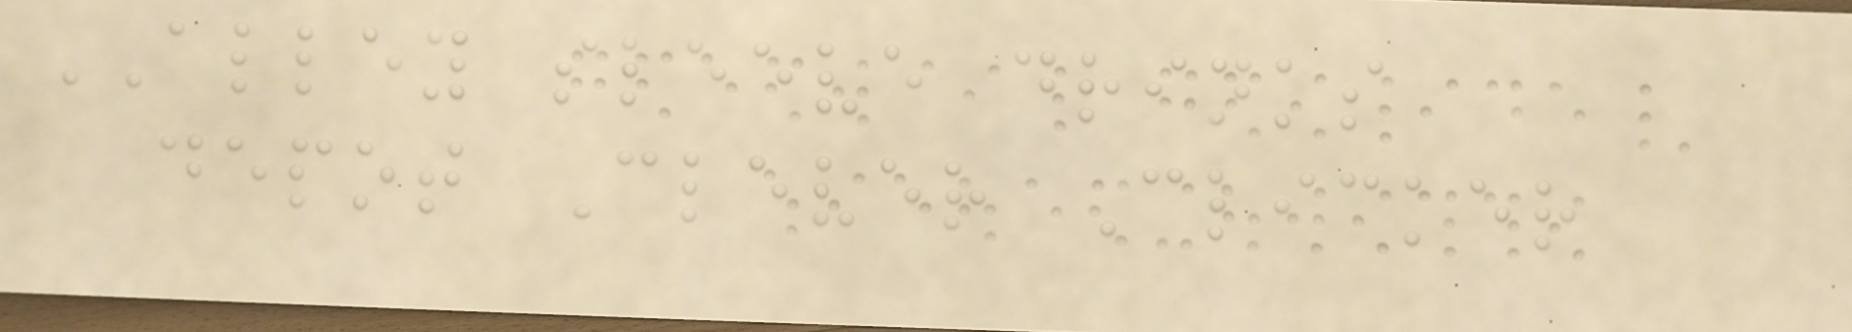ALLEY sleeve drinks
depot Clever Clicker
